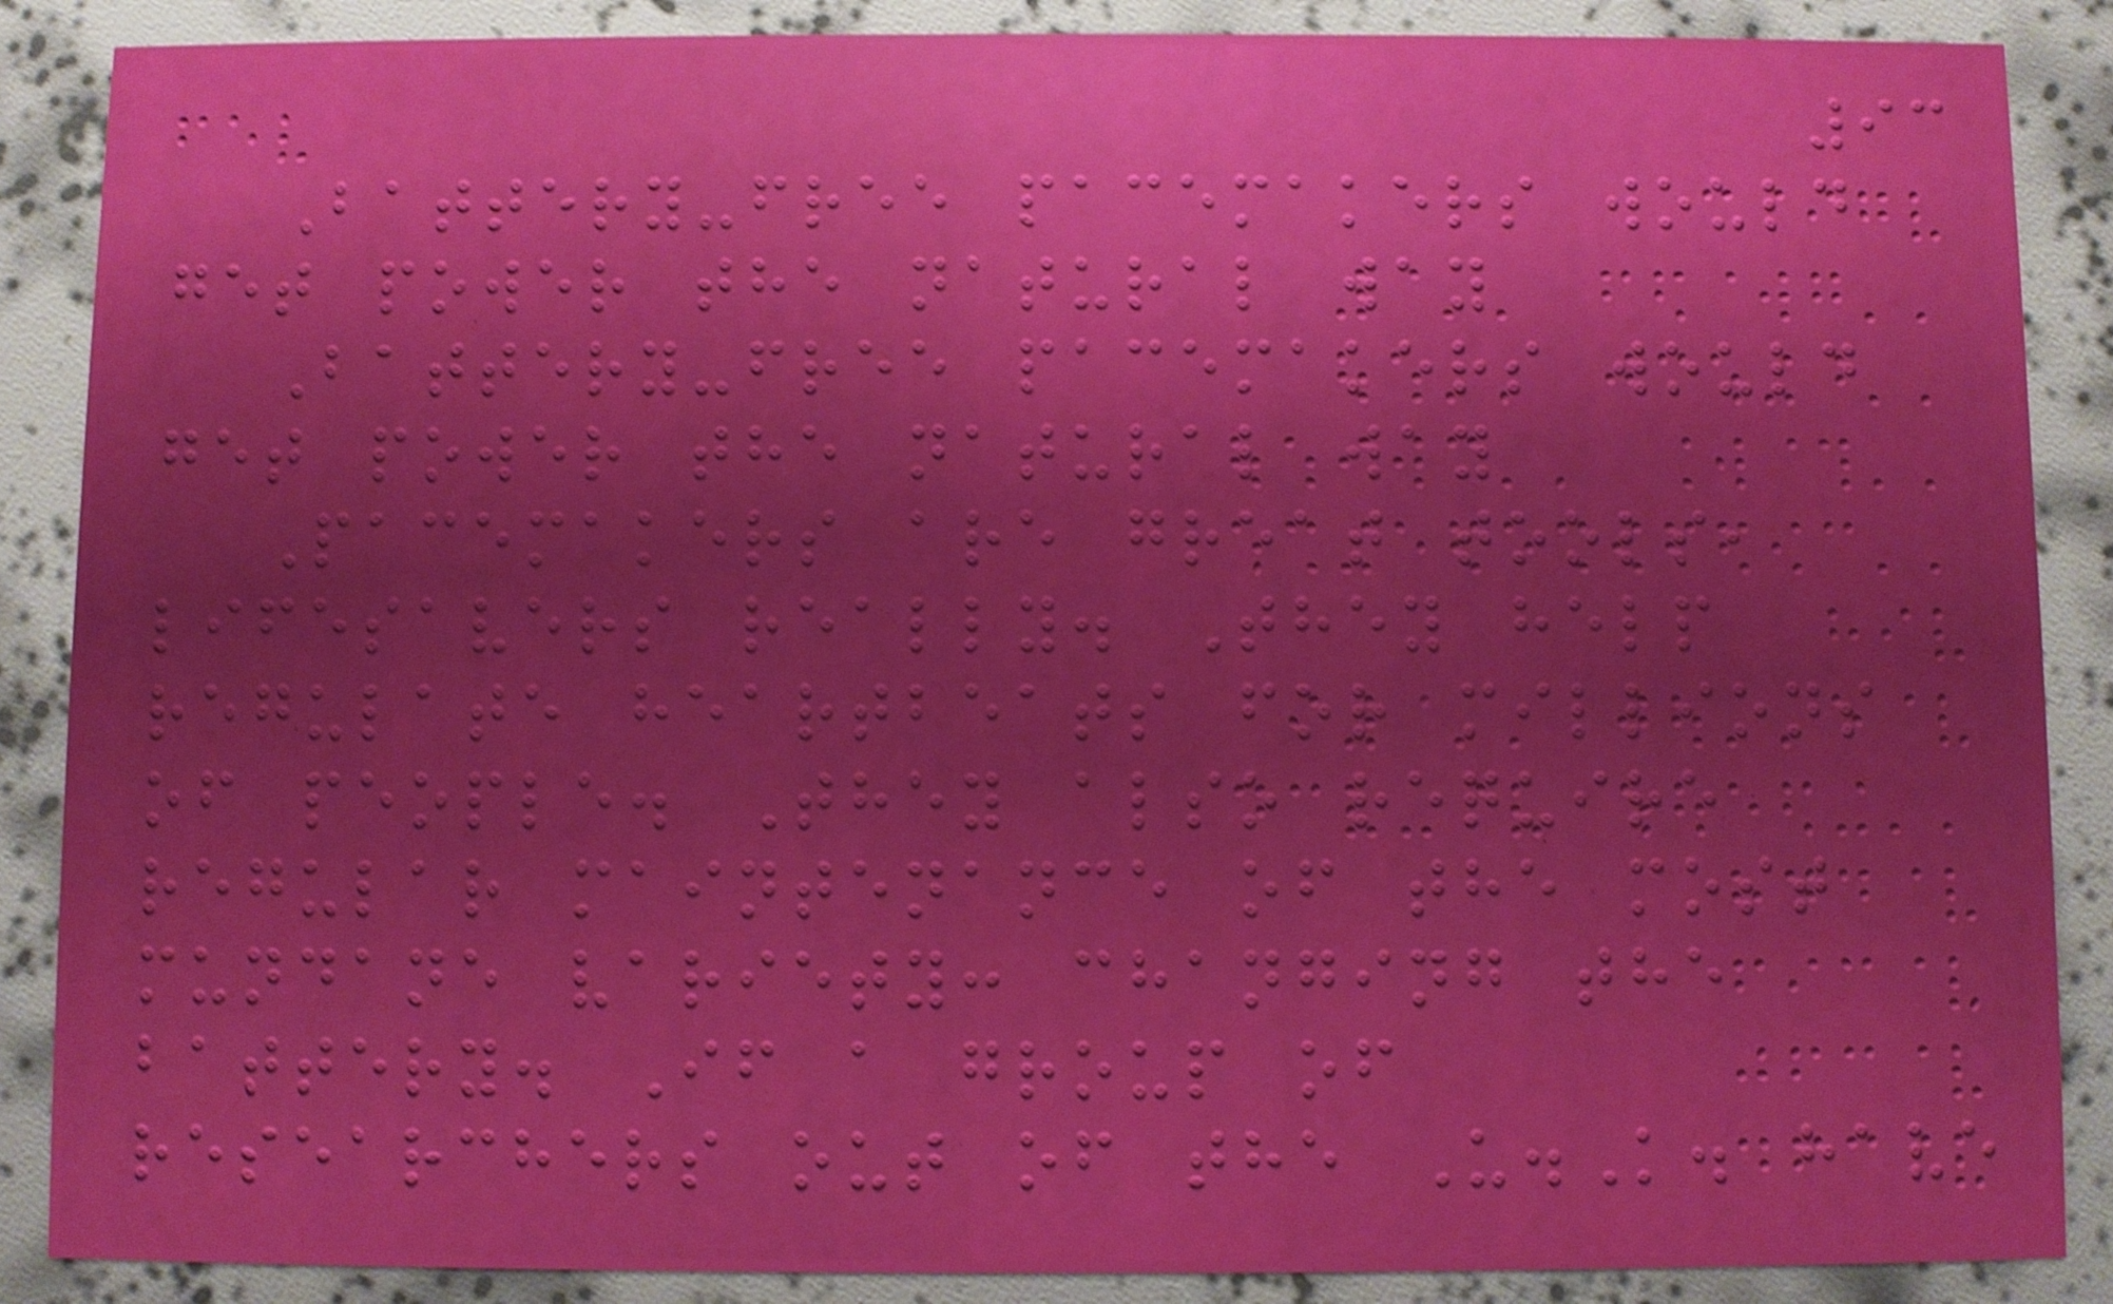93
Battery-free pacemakers would
get power the natural way
Battery-free pacemakers would
get power the natural way
Pacemakers are great tools,
lifesavers really. They help
regulate heartbeats for millions
of people. They also require
regular maintenance of the most
mundane variety: changing the
battery. If a group of
researchers out of the U.K. have
